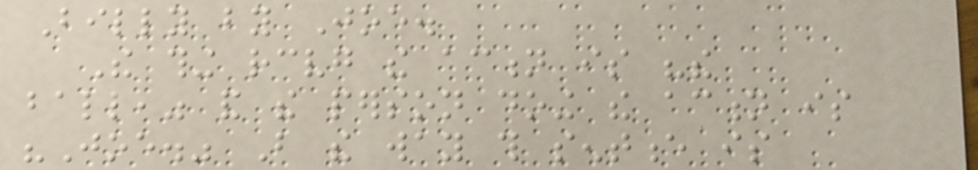Billy by Joe.
The thing receiving the action is "the
ball," and the person doing the action is
"Joe." But the way this sentence is
